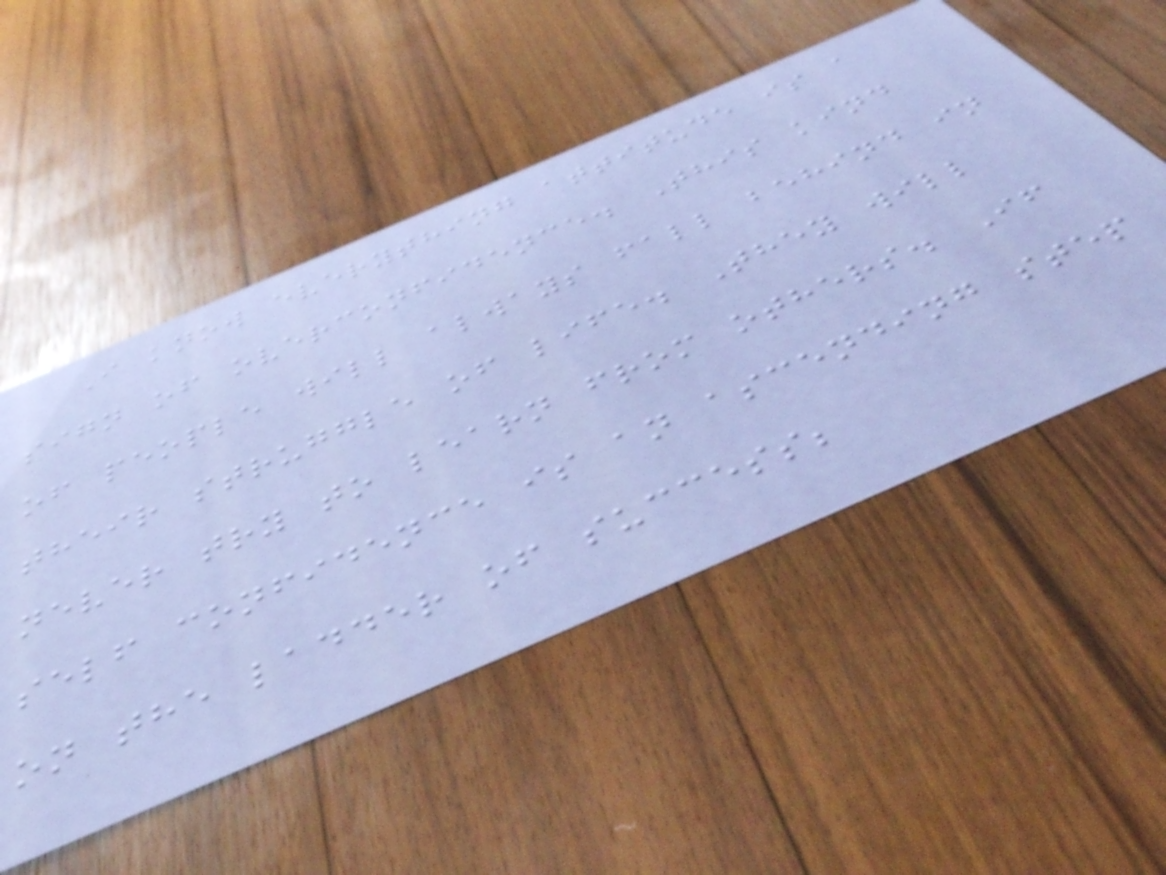I know everything attitude is a
sign of overconfidence. This kind
of people will always fall behind in
their struggle of life. They will
never try to learn from others. If
self confidence is an ascending step
on the ladder of success;
